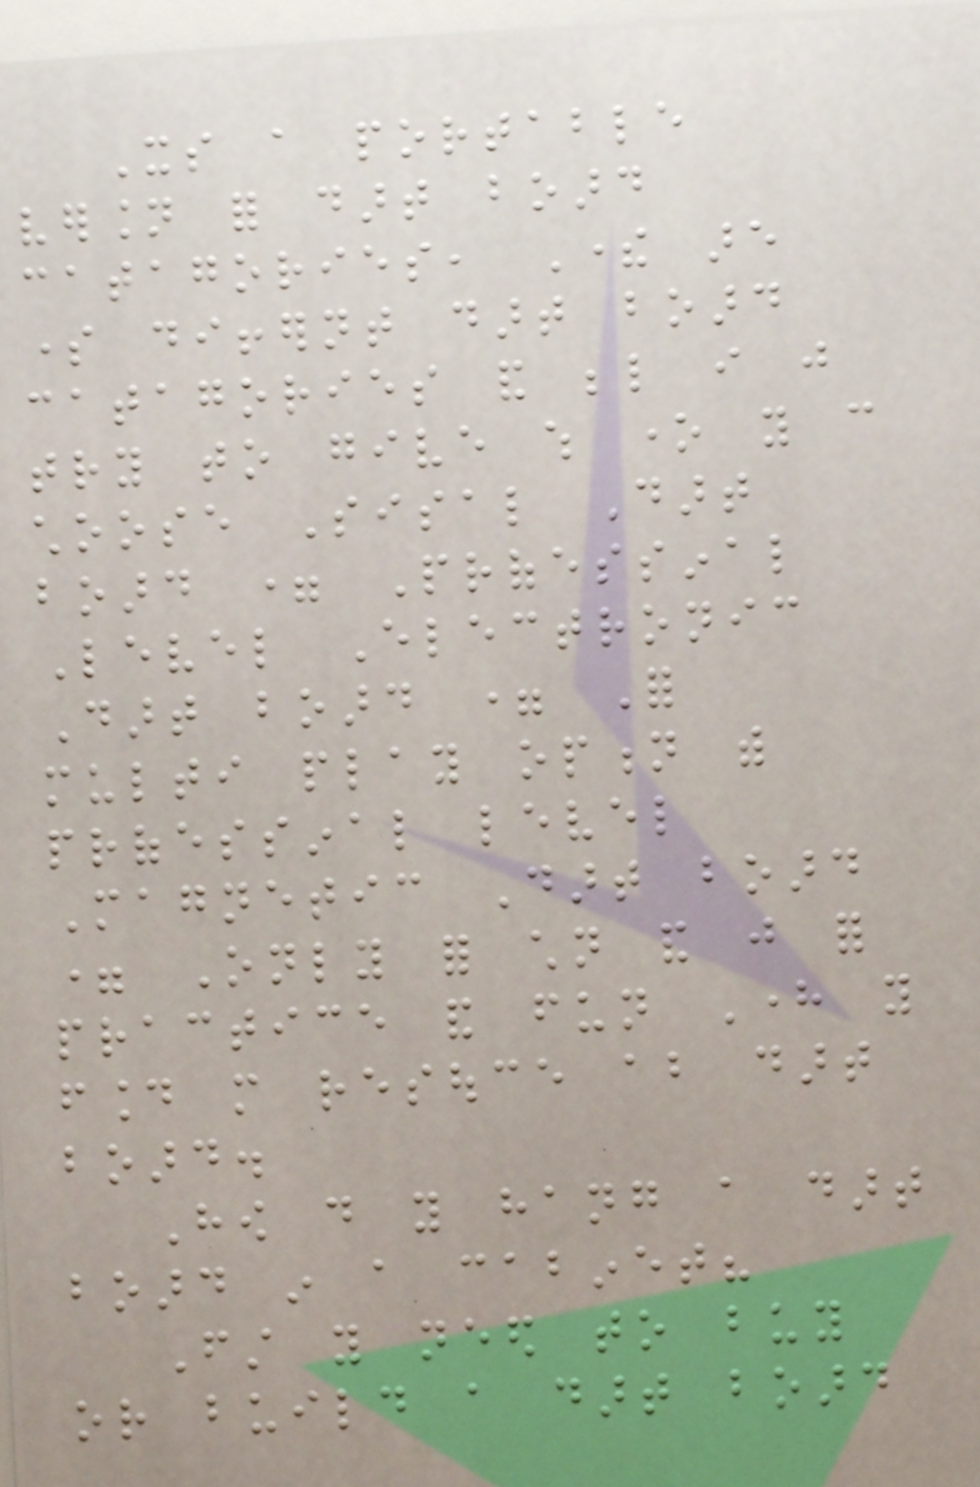Its a portable
version for dart board
catagories, There are
some differnt dart board
catagories and below i just
try to give which one you can
choose Sisal Dart
board = Professinal
Level Electronic
Dart board = For
multi play option with
professinal level
Magnetic Dart board
= Only for children and just for
practice and fun Here you
found more resouce about dart
board.
How do you hang a dart
board in a cabinet?
First you need to buy
or build a dart board
